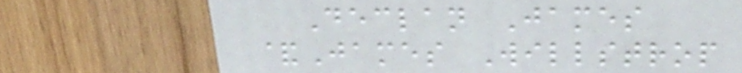Declan James
&James Willstrop
